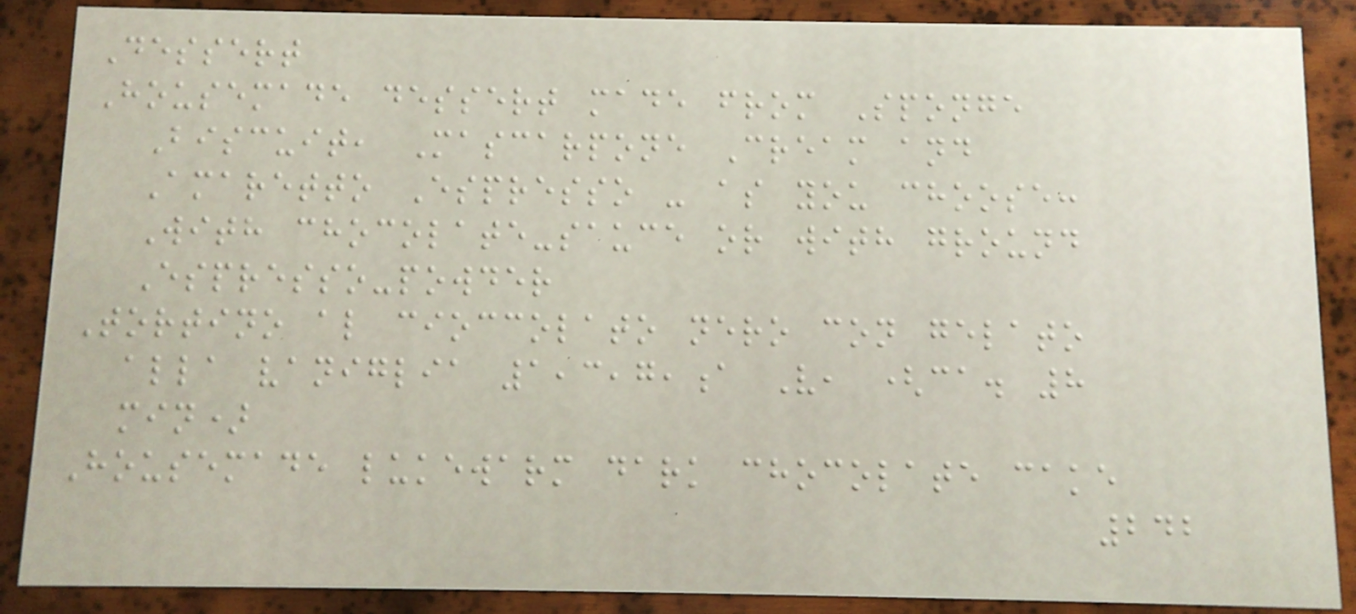Dessert
Housemade dessert made from Sponge
Biscuit, Mascarpone Cream and
Amaretto Espresso - as you choose:
With chocolate-sauce or with ground
Espresso-powder
Tortino al cioccolato nero con gelato
alla vaniglia 1,3,7,a V, (ca. 8
min)
Housemade lukewarm dark chocolate cake
242
